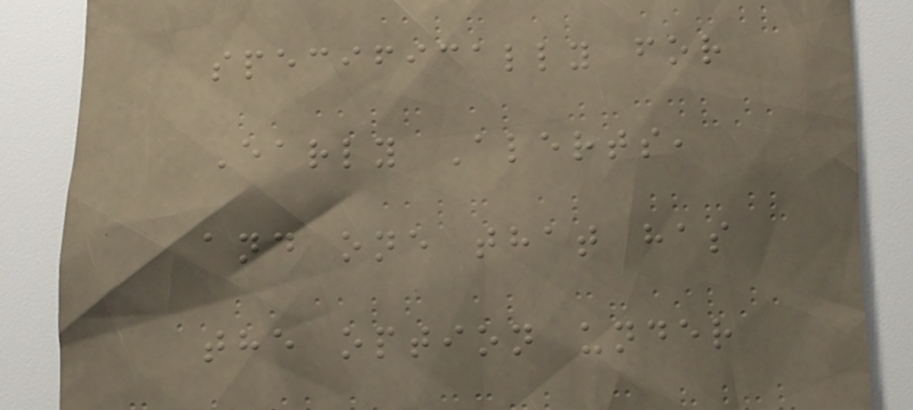specifically for
Early Alerts,
and one that has
the option under
